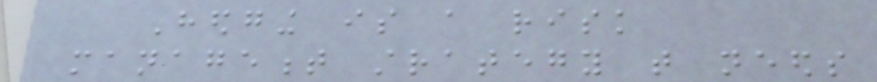Hedging is a risk
management strategy that needs
